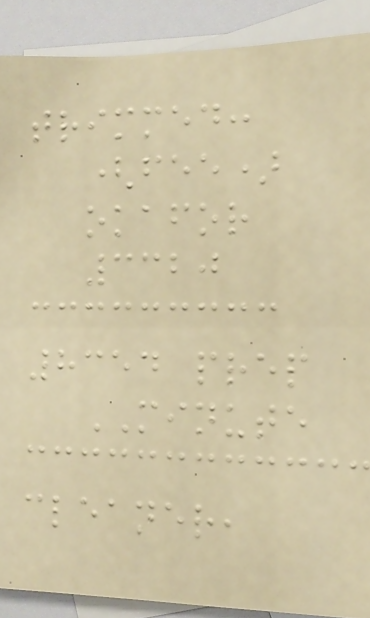trimmed:
(fee)
okafor
3320
8354 prep
MINUTE
cleaner,
